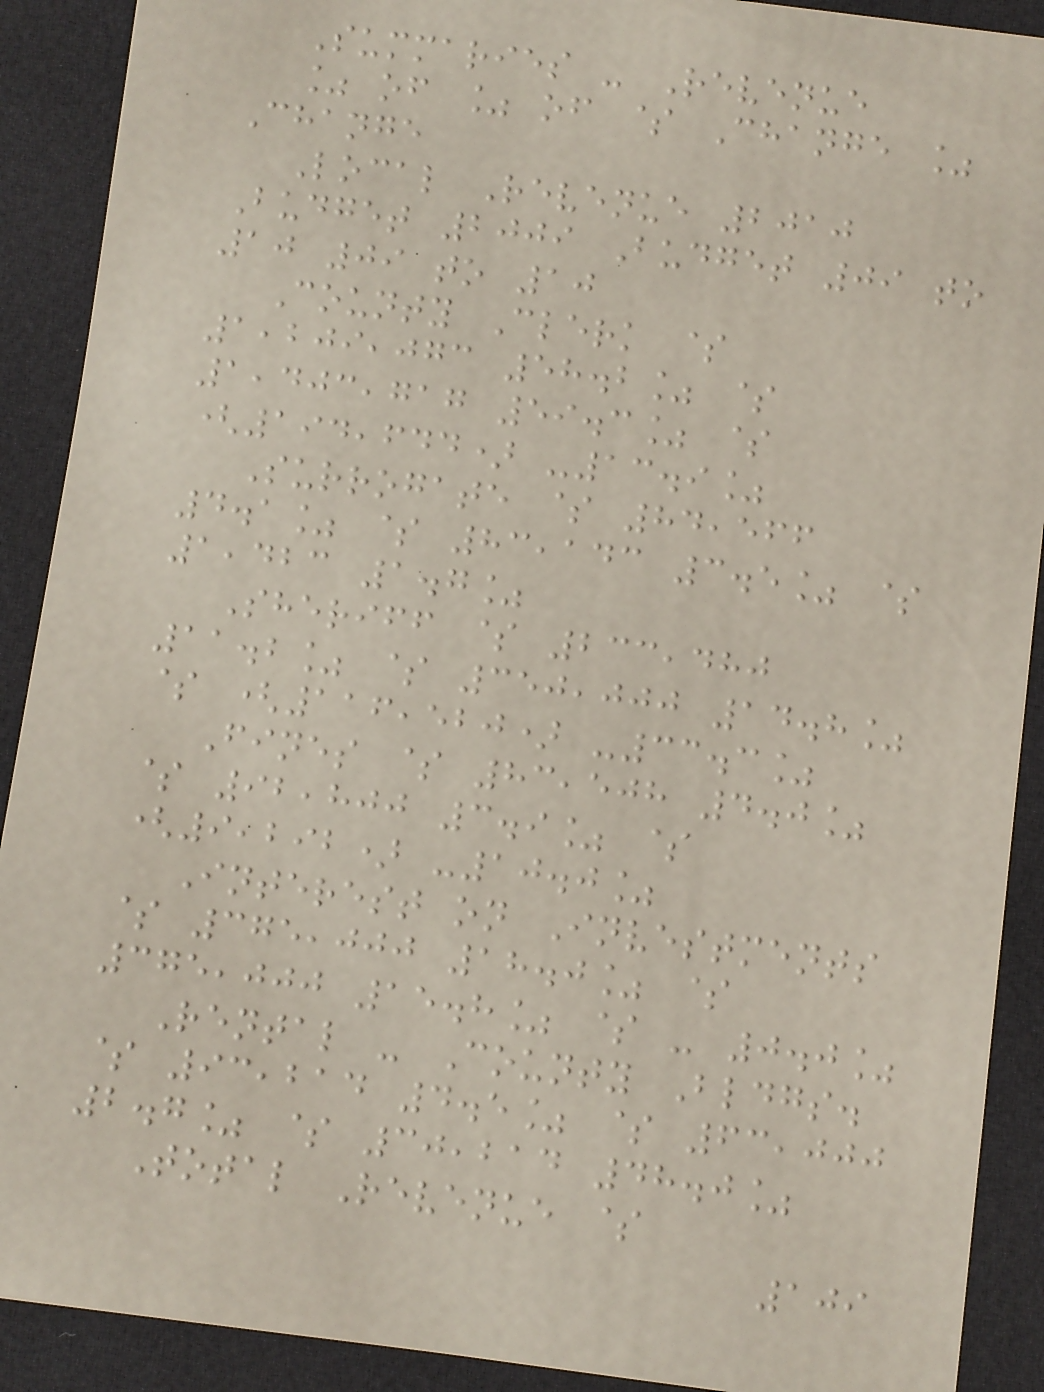Summaries - Revenue
% of % of $ Change %
Change
Local Revenue 2010
Budget 2009 Budget 09 to
10 09 to 10
County Clerk $
1,209,073 58.2% $
1,403,717 59.3% $
(194,644) -13.9%
Surrogate $ 84,566
4.1% $ 83,143 3.5% $
1,423 1.7%
Sheriff $ 233,480
11.2% $ 350,000 14.8%
$ (116,520) -33.3%
Fines $ 83,508 4.0%
$ 92,800 3.9% $
(9,292) -10.0%
Interest on Investments
$ 375,000 18.0% $
375,000 15.8% $ - 0.0%
Rental - County Bldgs.
$ 93,214 4.5% $ 63,000
2.7% $ 30,214 48.0%
Total Revenue $
109
